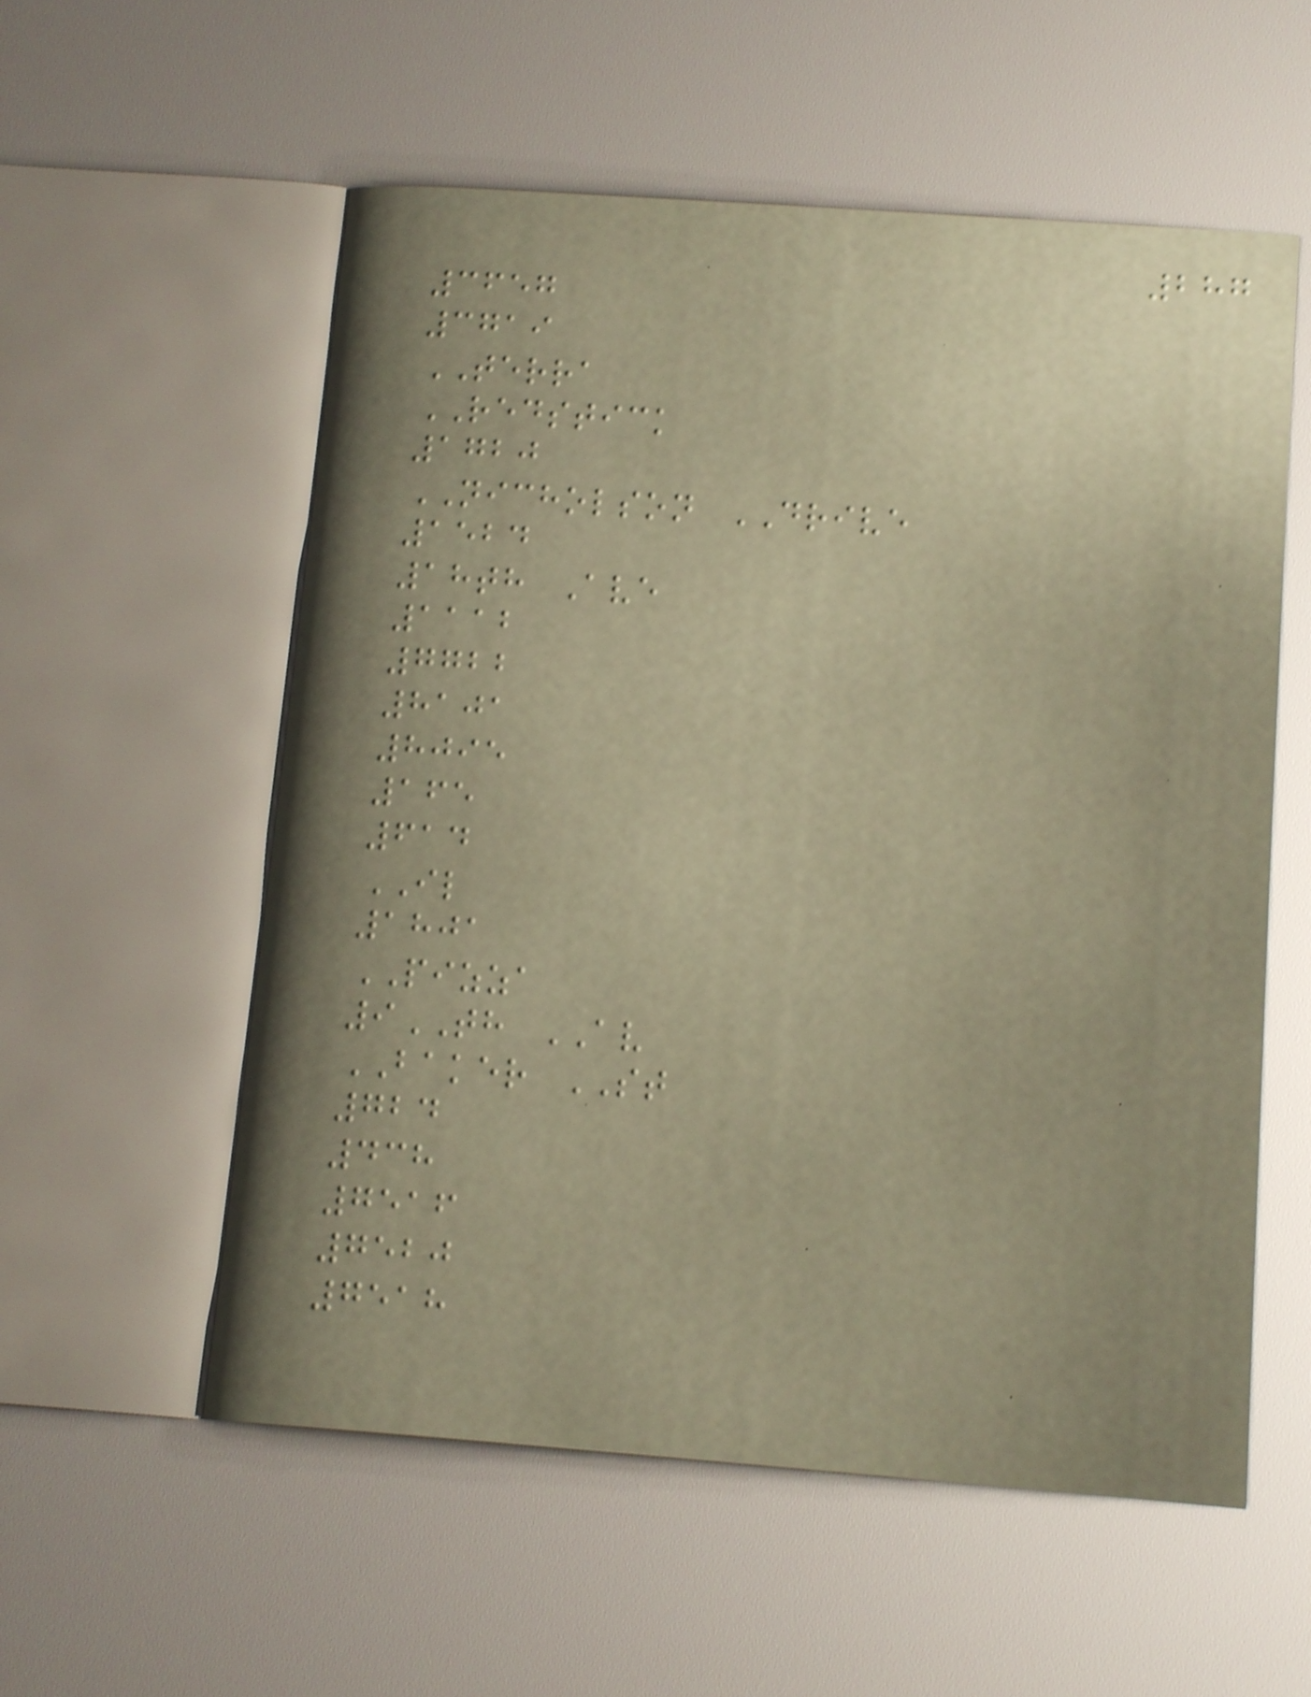287
3657
3719
TERRA
REDSTICK
1720
NICHOLSON DRIVE
1524
18th Ave
1112
7722
8101
8095
165
614
IL
1801
PIZZA
9TH AV
BAKER ST
724
438
7516
7520
7518
